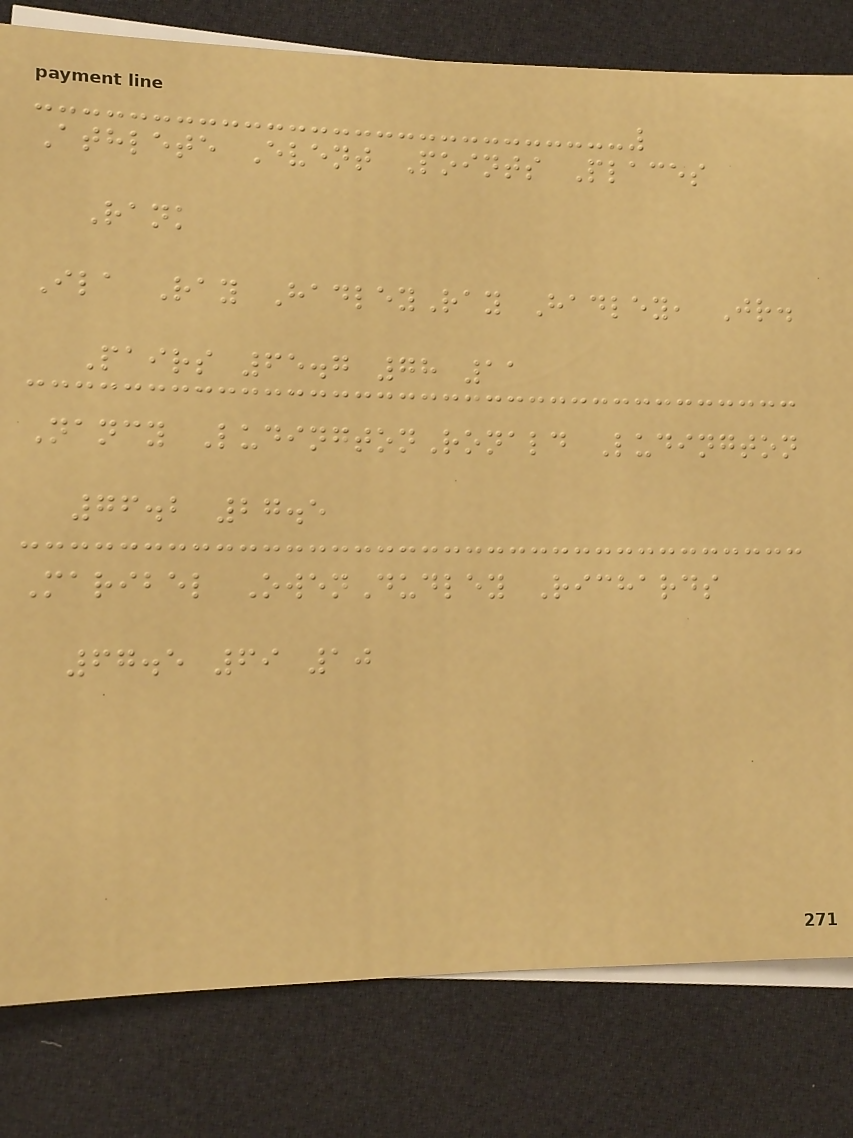Athlete Event Points Places
Rank
Ila Ray HadleyRay Hadley, Jr.
Pairs 65.7 78 11
Nancy LudingtonRonald Ludington
76.2 27.5
Maribel OwenDudley Richards
67.5 69 10
